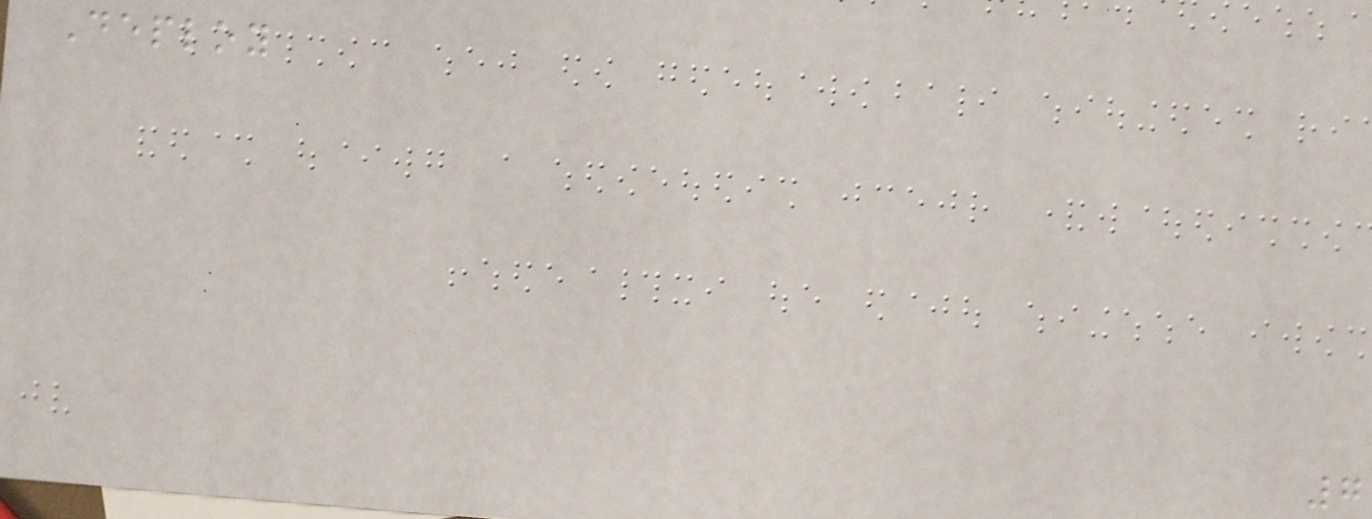Deploy
7
